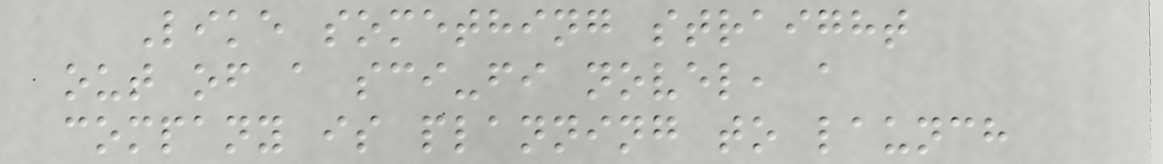Like something straight
out of a sci-fi novel, a
company is planning to launch
